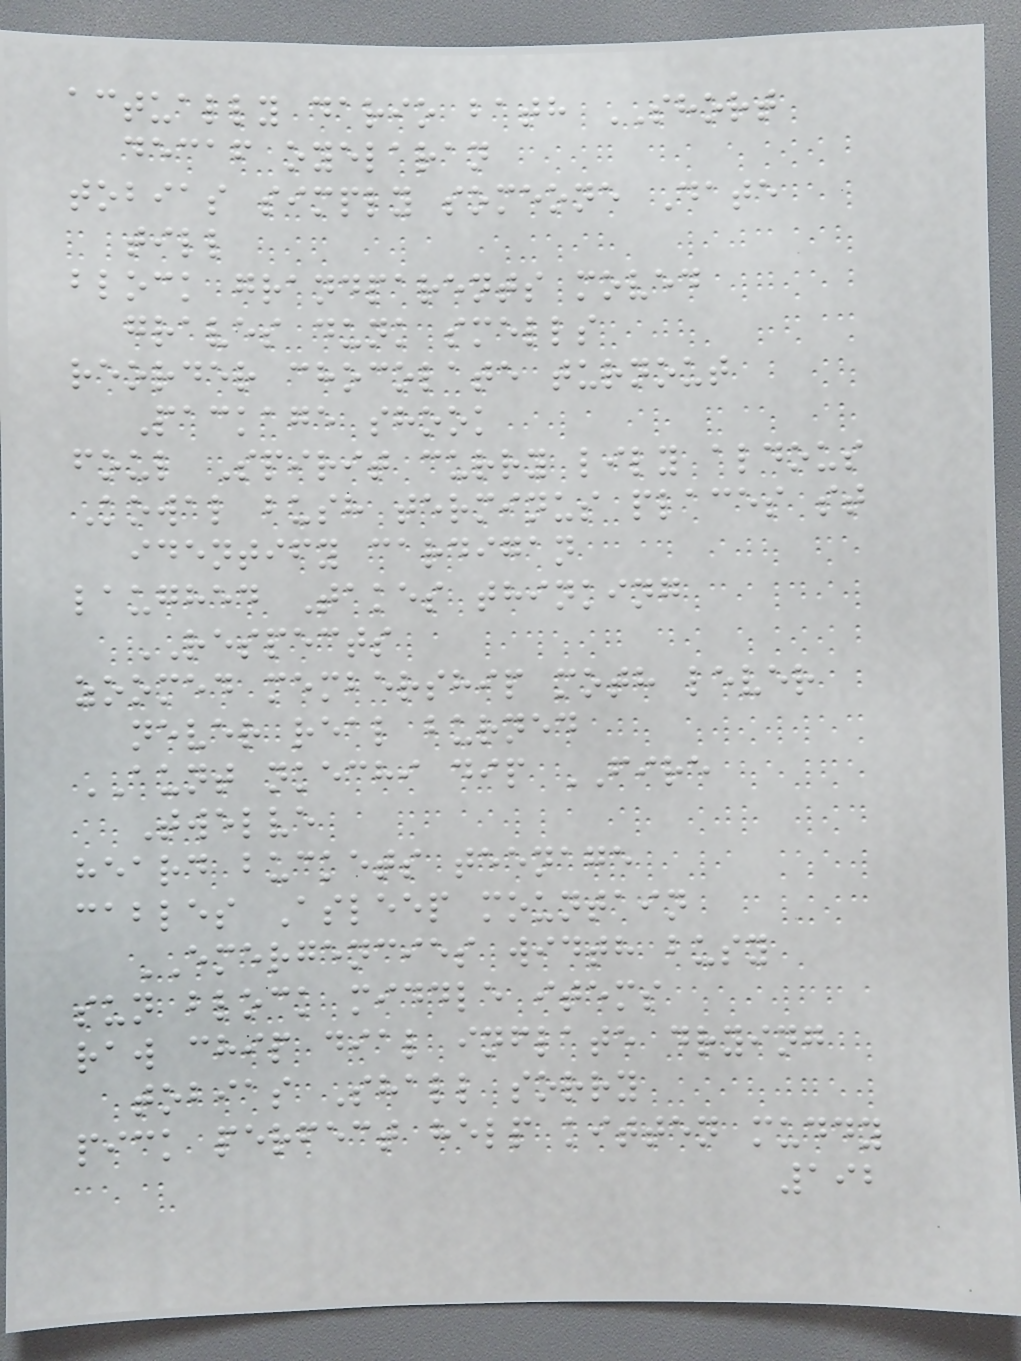actually dario bath SHORT
decaf oyelaran
tobias simply someone Date
till
block grandparents moved
graves dunk smells
reorder chocolate turnout
Package shook
foul Spirit curry lily aldous
Kowal bush terminus places st
identify cardigan
laughed Takes thinking
RESPECTS
zoomed membership moth lever
never real burned
AUNT nkechi dip FIRE
Twelve
heard buckets teenage
cables Asleep mountain
EMERGENCIES width busy
sun block middle items
raw chip dial inflate drying
tobias Shall sorry
pick perfect help kitten muddy
192
